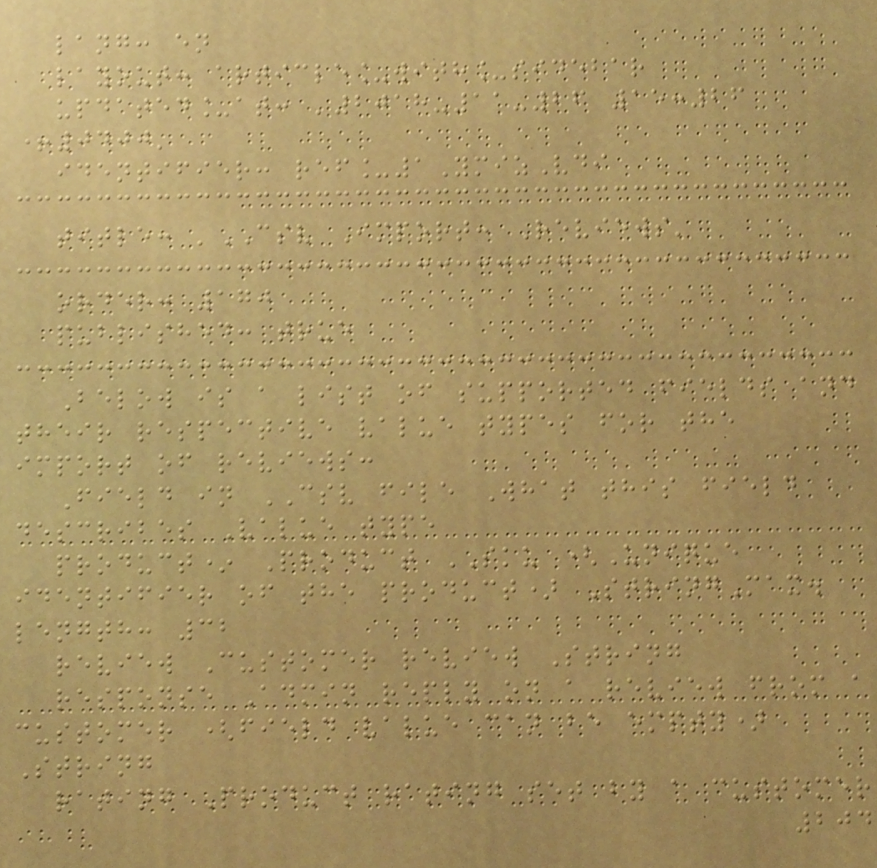lang: en
layout: article_with_sidebar
updated_at: '2018-11-26 15:26
+0400'
identifier: ref_1YmizVdi
title: 'CSV Import: Reviews'
order: 170
published: true
Below is a list of supported fields and
their respective value types for the
import of reviews:
Field in CSV file What this field
describes Value type
product* Product SKU (Unique
identifier of the product) StringMax.
length: 32
review Customer review String
response Admin reply on a review from a
customer (field value can be empty)
String
rating Product rating set by a customer
204
